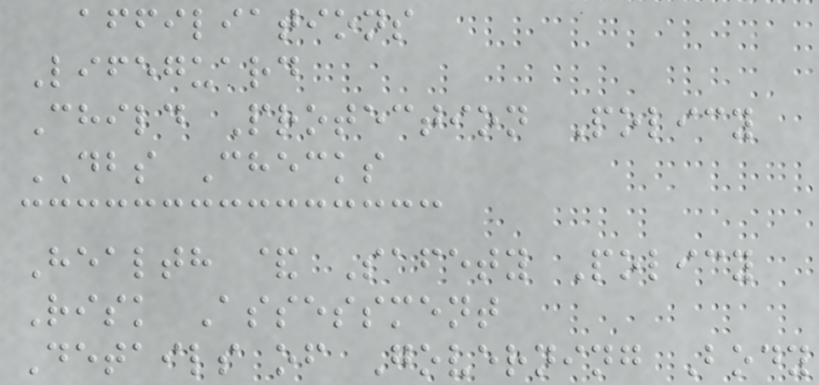affiliations
Lifeguard
Child Protection Policy
DBS Checks
Health & Safety Policy
Risk Assessment
Details of Governing Body
